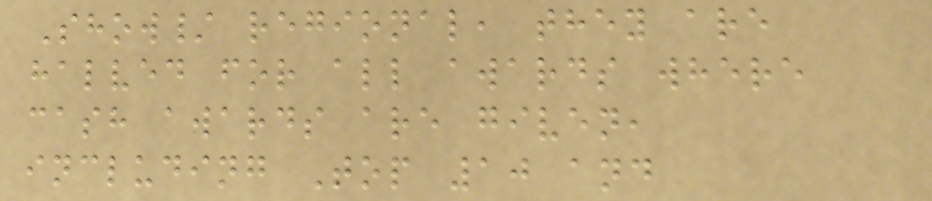Show/ regional, they are
halved for all awards where
cash awards are given,
including Top 10 and
